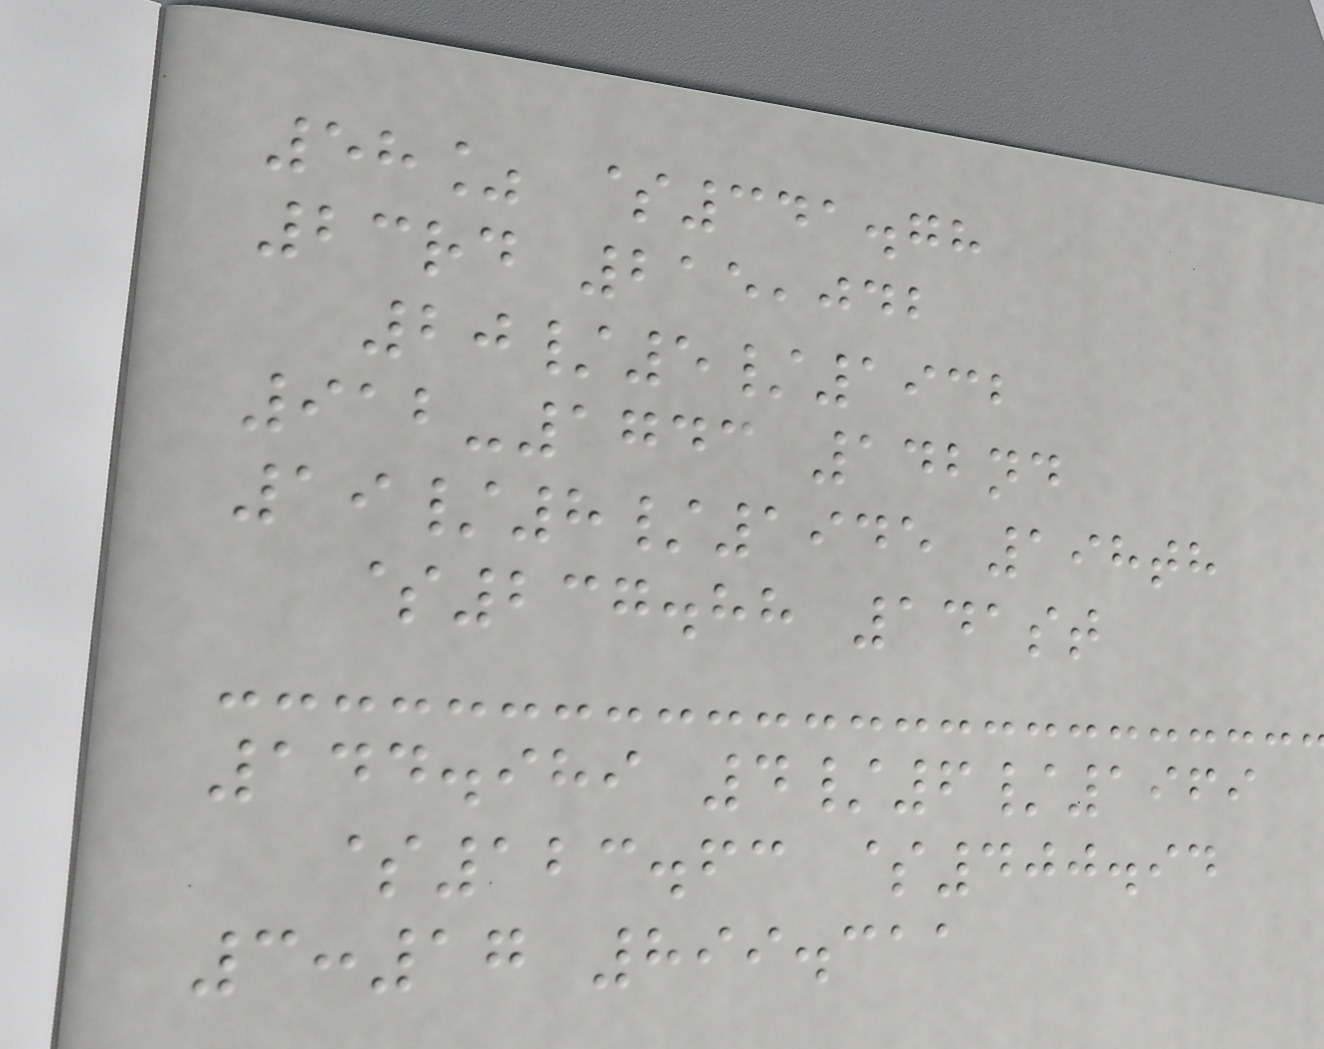58% $341.78
23rd 215,042
20/5/1932
912-1743 142nd
19/8/1945 198th
$237.88 141st
144.989 4/6/1969
$123.63 $400.94
3:17 899.311
